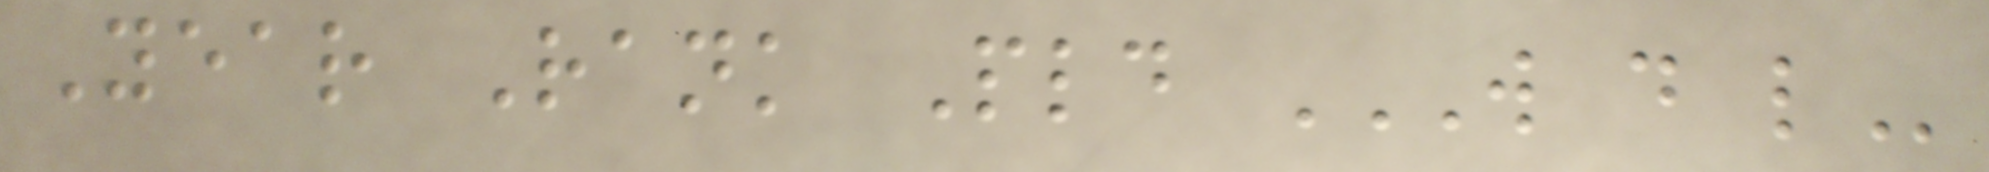Year Rank Pld W D L
